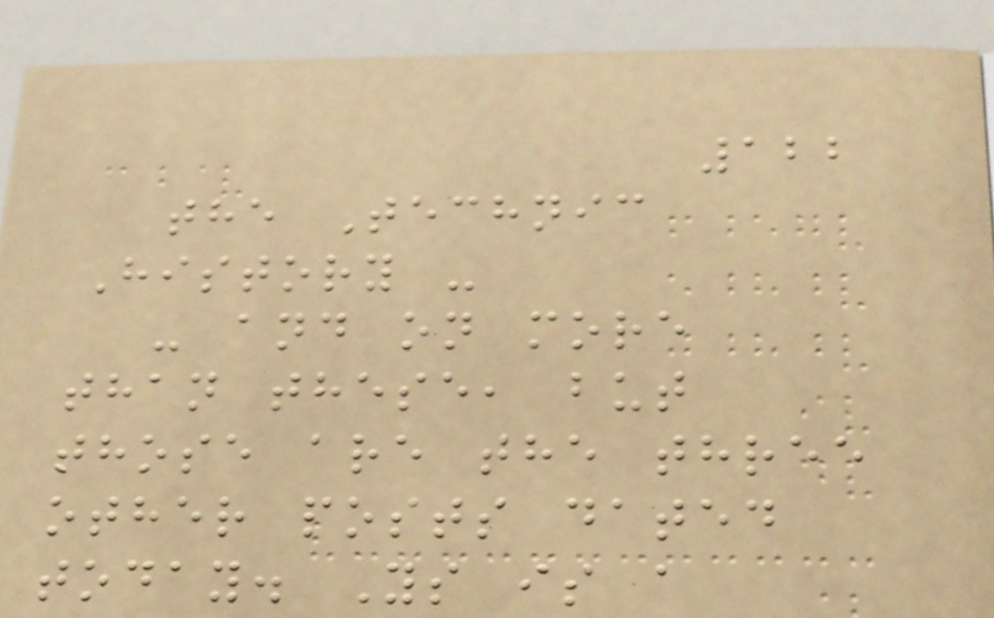122
the Technic
History -
- and on more
than these, but
those are the three
other posts dated
today. Ys is a
